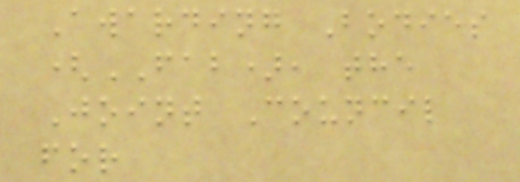Awarding Bodies
(FAB), the
Joint Council
for
